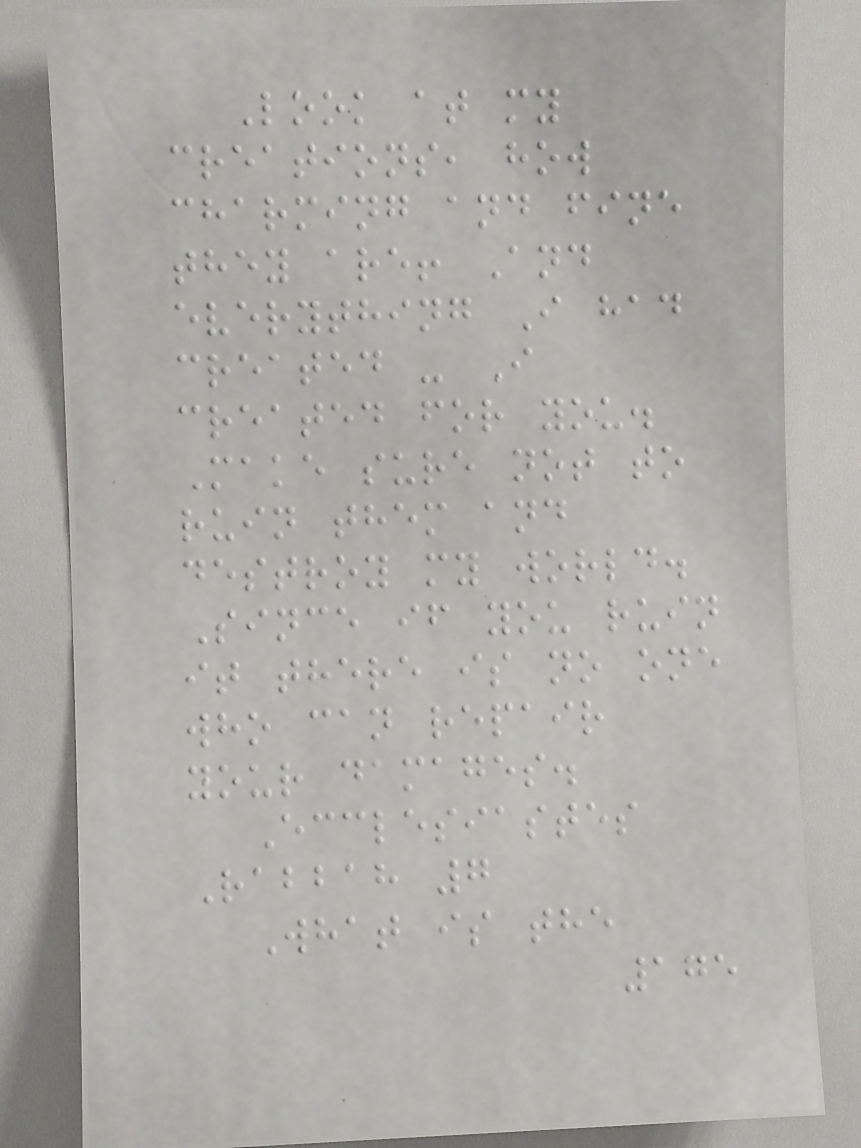Look at my
creations, how
charming and fine
they are! And
everything I had
created - I
created for you.
Make sure not to
ruin them and
destroy my world.
Since if you ruin
it there is no one
who can repair
your damages.
Ecclesiastes
Rabbah 7
What is the
175
